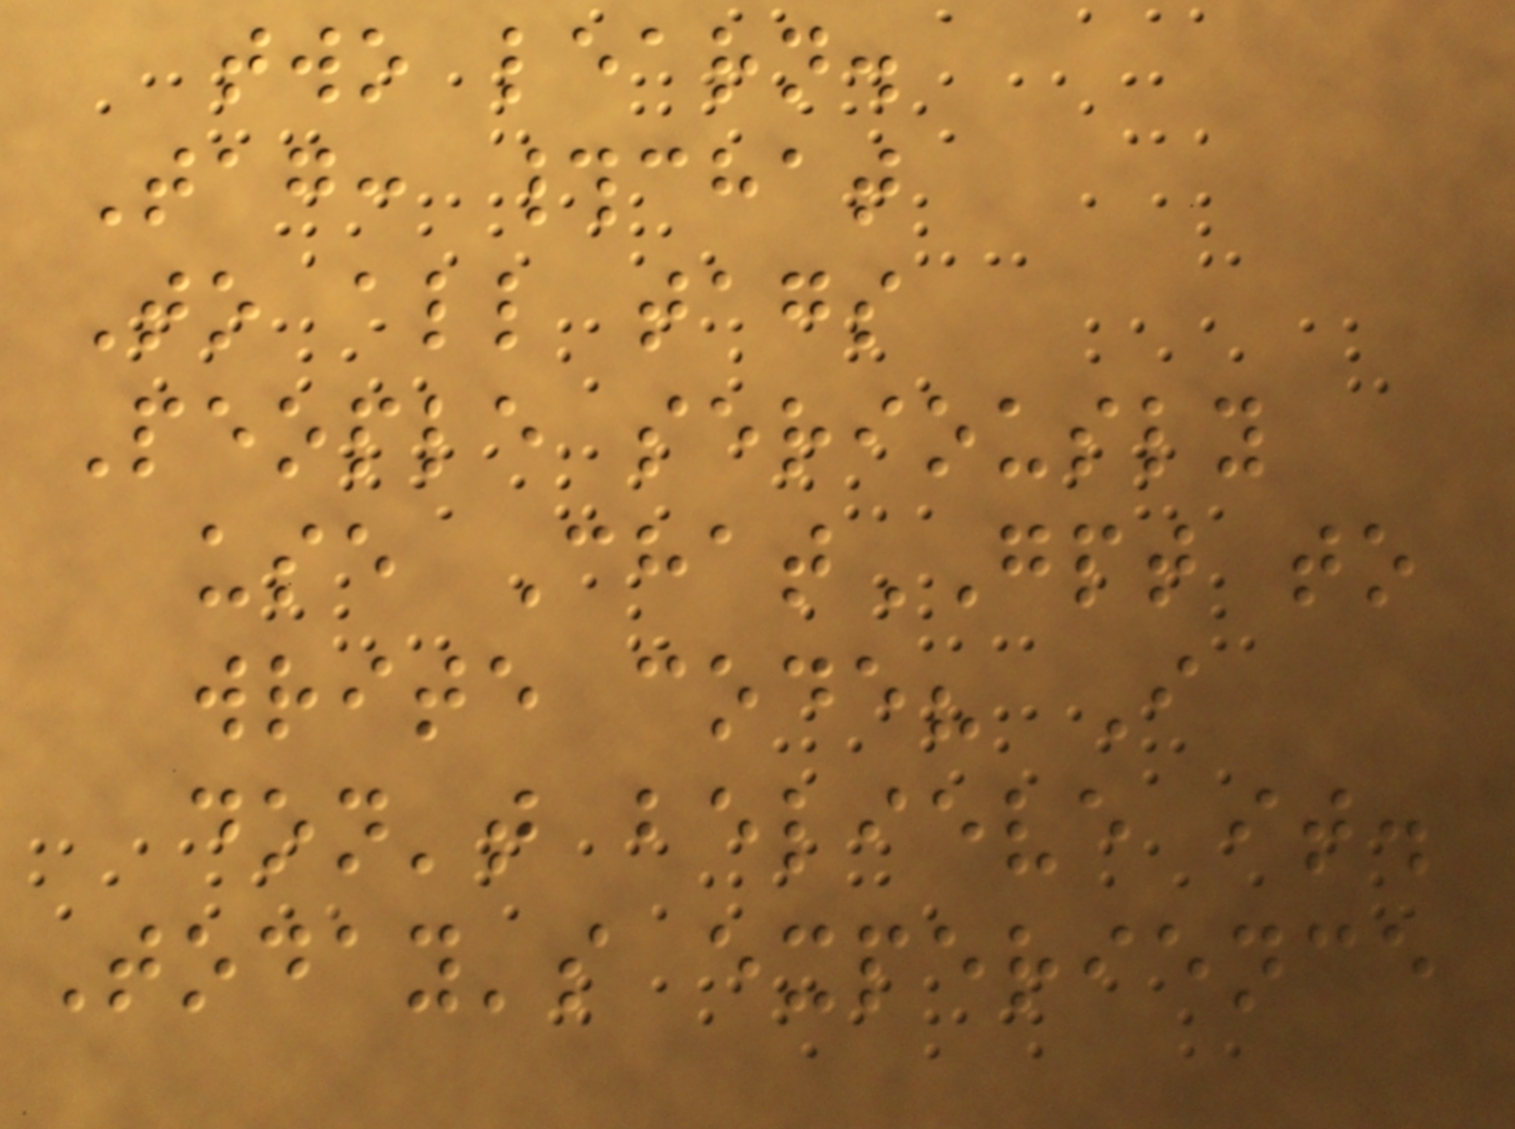two learn.
Tag: #chat
To all tags
People seriously
use ChatGPT to
write code? I
don't believe it.
Today's experience
